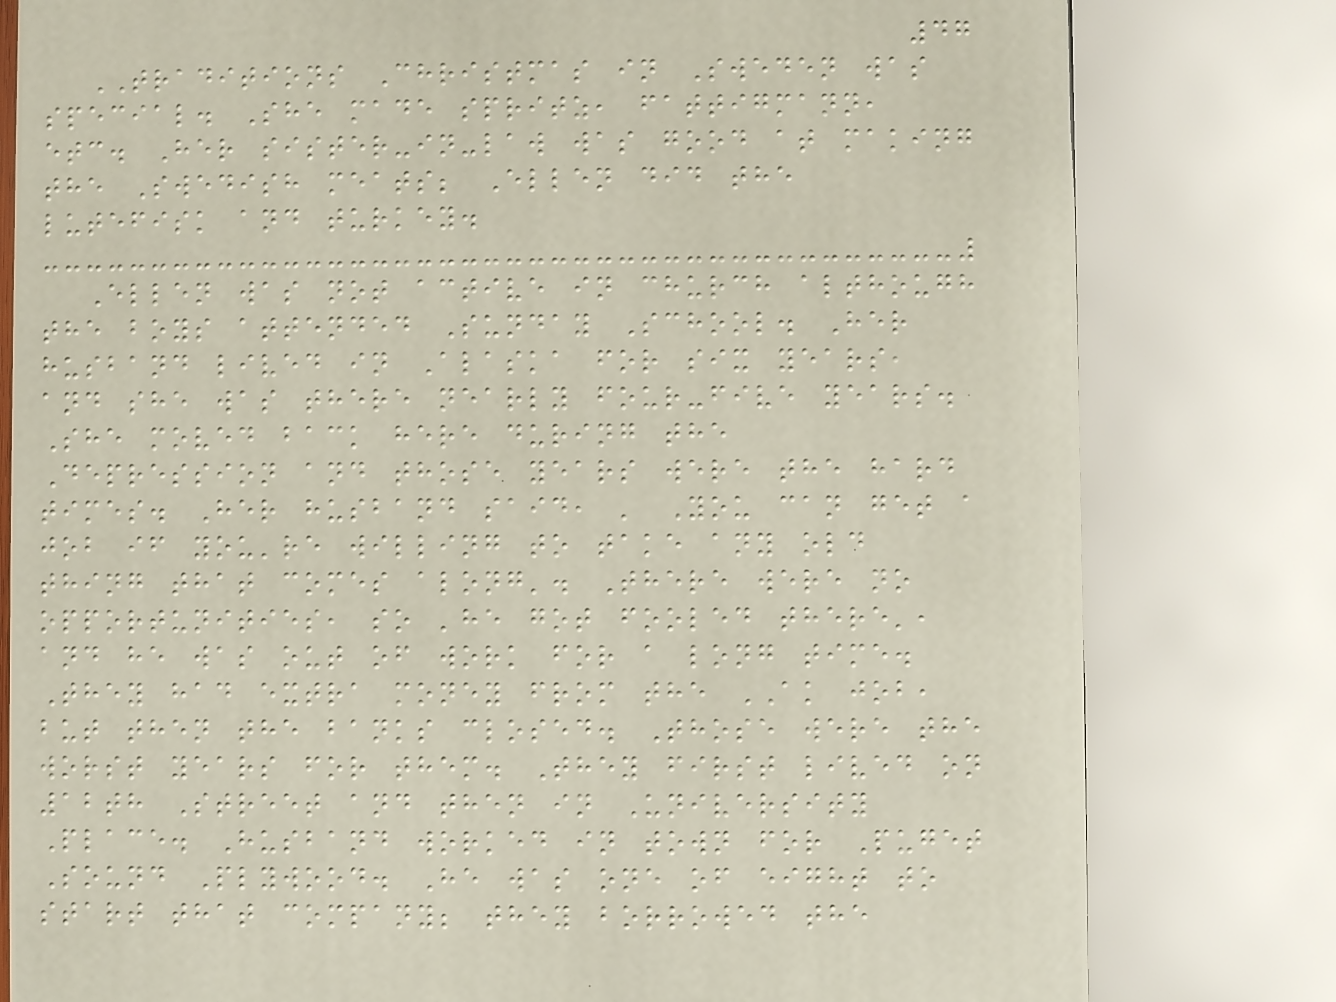47
TRADITIONS Christmas in Sweden was
special. She made spritz, fattigmann,
etc. Her sister-in-law was good at making
the Swedish meats; Ellen did the
lutefisk and turkey.
Ellen was not active in church although
the boys attended Sunday School. Her
husband lived in Alaska for six years,
and she was there nearly four-five years.
She moved back here during the
Depression and those years were the hard
times. Her husband said, ' You can get a
job if you're willing to take any old
thing that comes along'. There were no
opportunities, so 'he got fooled there',
and he was out of work for a long time.
They had extra money from the AK job,
but then the banks closed. Those were the
worst years for them. They first lived on
12th Street and then in University
Place. Husband worked in town for Puget
Sound Plywood. He was one of eight to
start that company; they borrowed the
